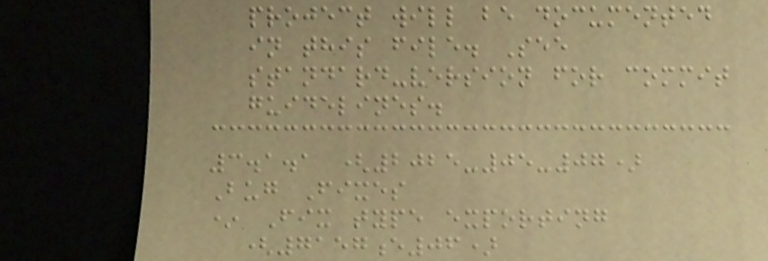project will be documented
in this file. See
standard-version for commit
guidelines.
3.1.1 (2025-05-07)
Bug Fixes
* Fix type exporting
(7157e06)
